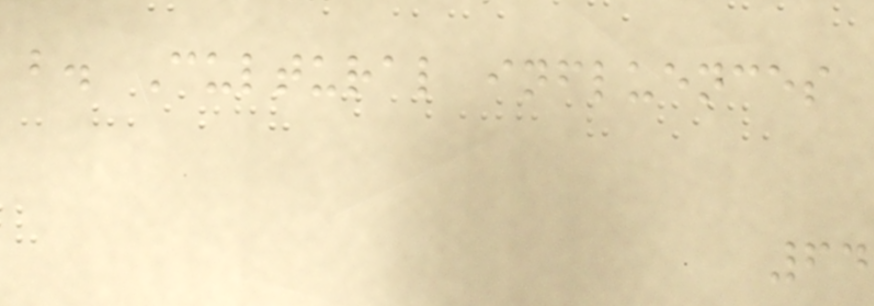b. Cultural influences
64
